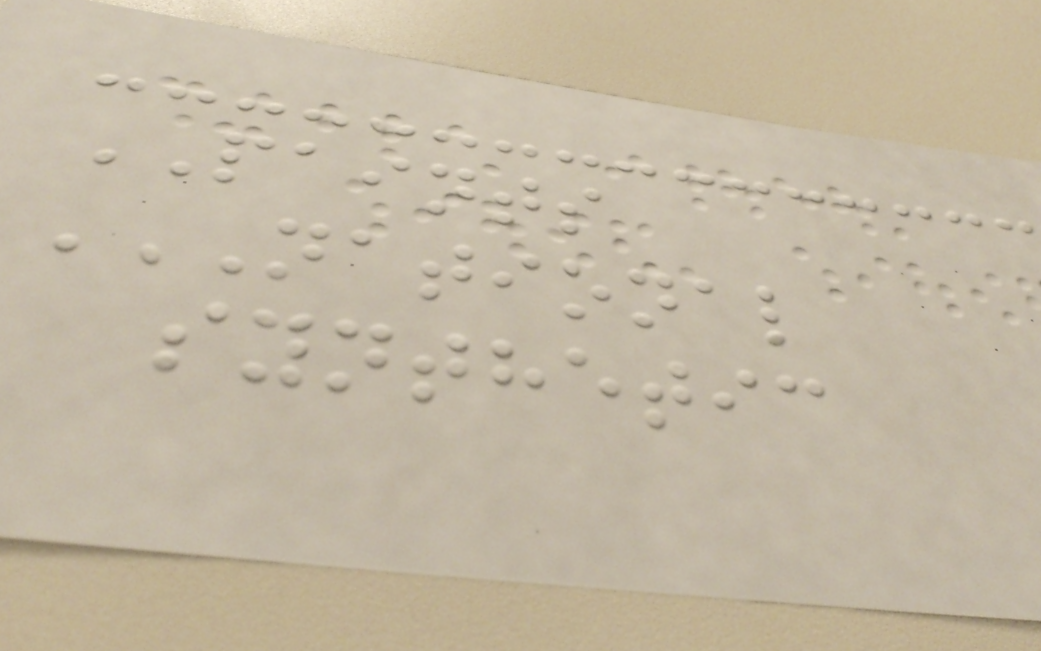PAINTS
NATIONAL
SYNTHETIC
